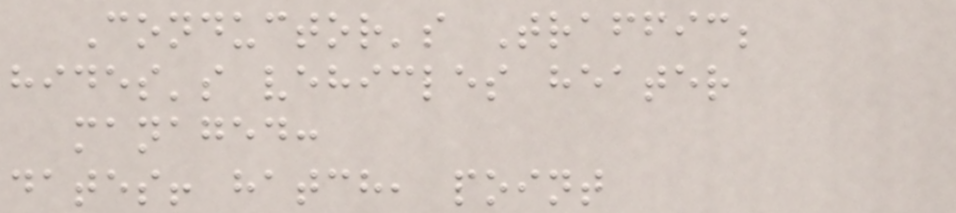Conductor's Traffic;
hides's vehicles heater
managed:
dates! hatch, point
